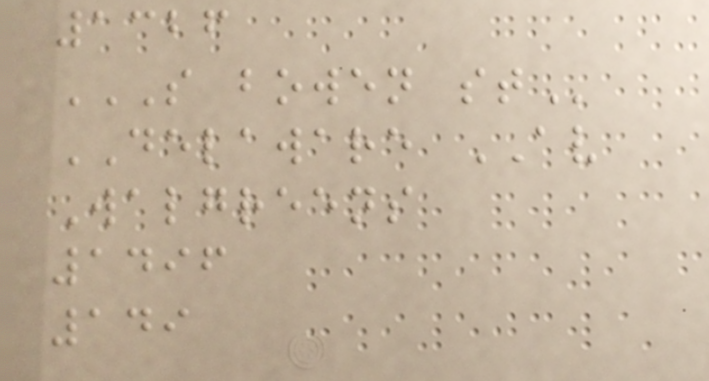1326
S BOWEN ST
DELAWARE AV
Walgreens
1496
149
